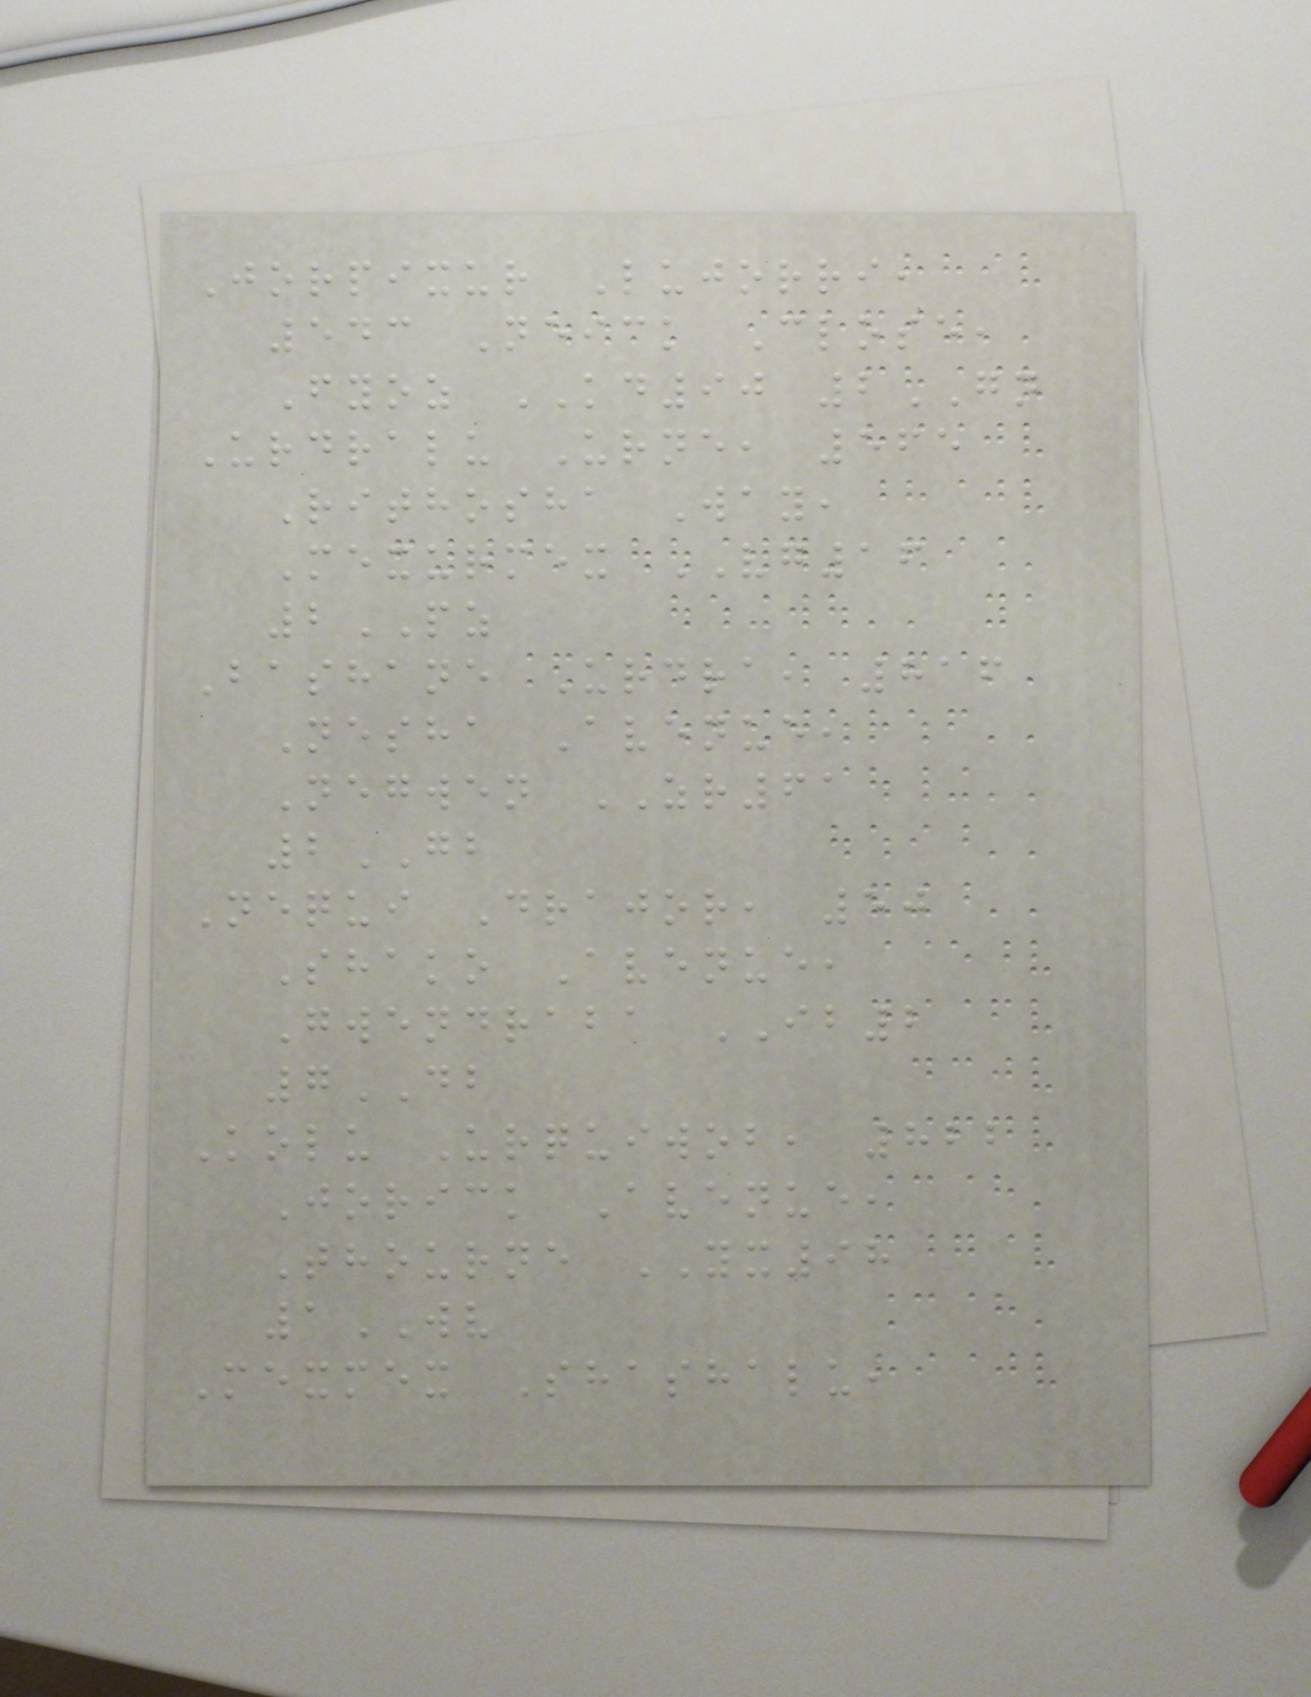Jorpixur Lujorri,
543 Neick Close,
Fyoz KD90 2GN
Urdralu Urne, 565
Rithosha Way,
Mexurmex VG16
2PZ
Bashane Urdra, 816
Nesha Avenue,
Negwen ZR61
2GB
Nequi Drajor, 50
Shako Avenue,
Gwendraba IB2
7DB
Kolu Urquiwob, 822
Jorick Avenue,
Thourne YX98
1WV
Mexmex Shashalu,
